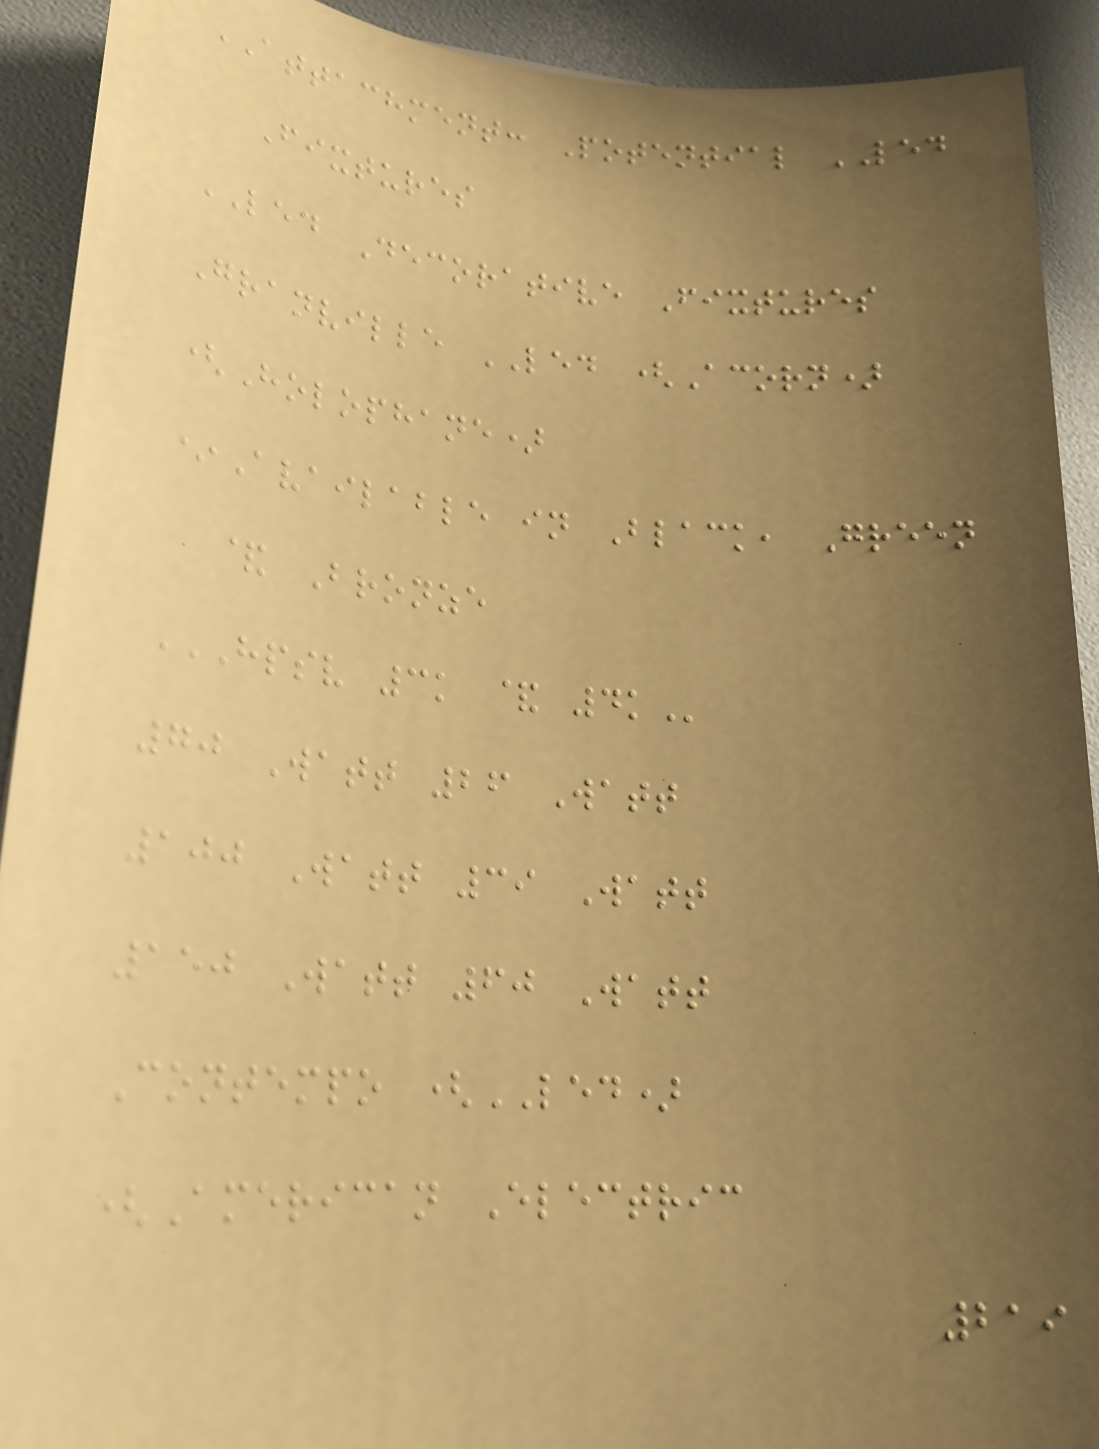ATTACHMENT: Potential LED
Fixtures
LED Decorative Fixtures
Granville LED (Acorn)
(Holophane)
*Available in Black, Green
& Bronze
HPSV 3K & 4K
70 Watt 26 Watt
100 Watt 39 Watt
150 Watt 60 Watt
Contempo (LED)
(American Electric
219
